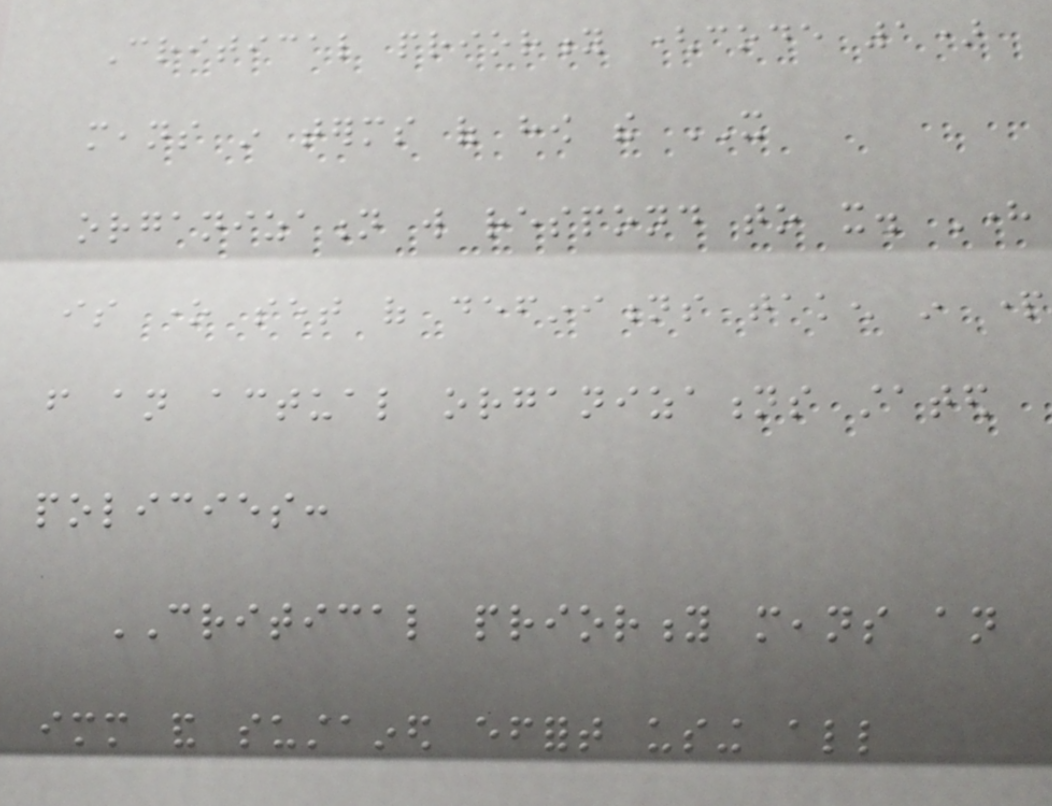Critical priority (code 1)
means in terms of how the IT
organization will respond to it. Here
is one set of definitions taken in part
from an actual organizations stated
policies:
CRITICAL priority means an
immediate and sustained effort using all
